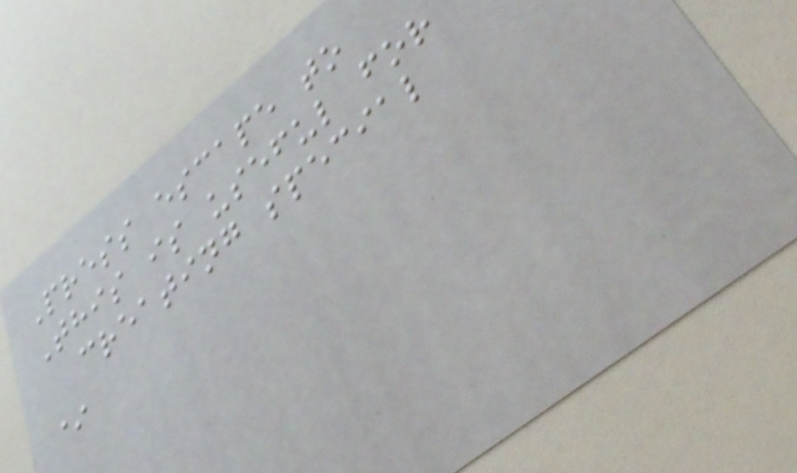Press escape to
This is useful for
creating special
*
